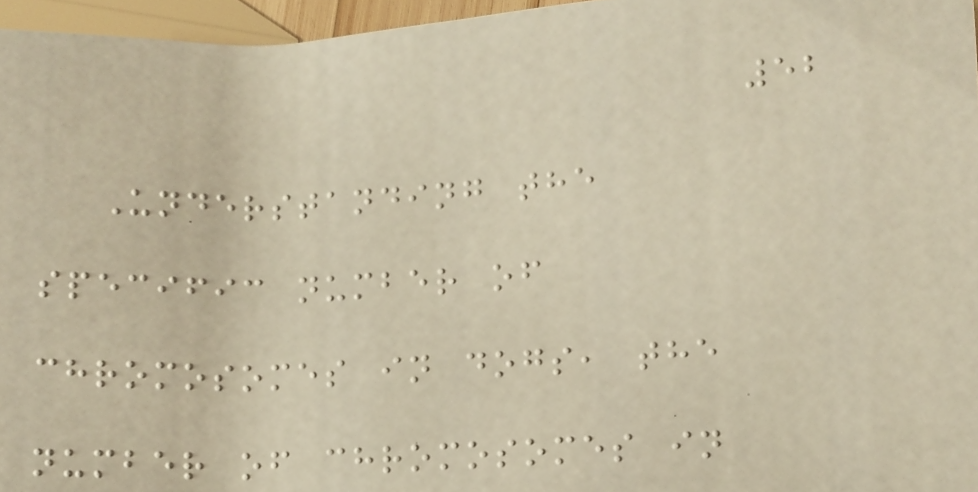52
Understanding the
specific number of
chromosomes in dogs, the
number of chromosomes in
